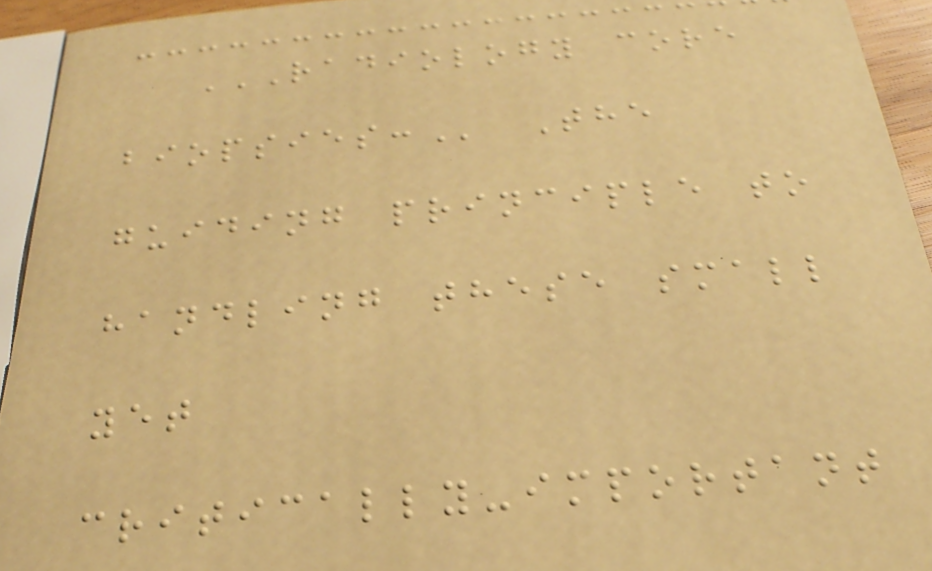RADIOLOGY CORE
BIOPSIES: The
guiding principle to
handling these small
yet
critically-important
